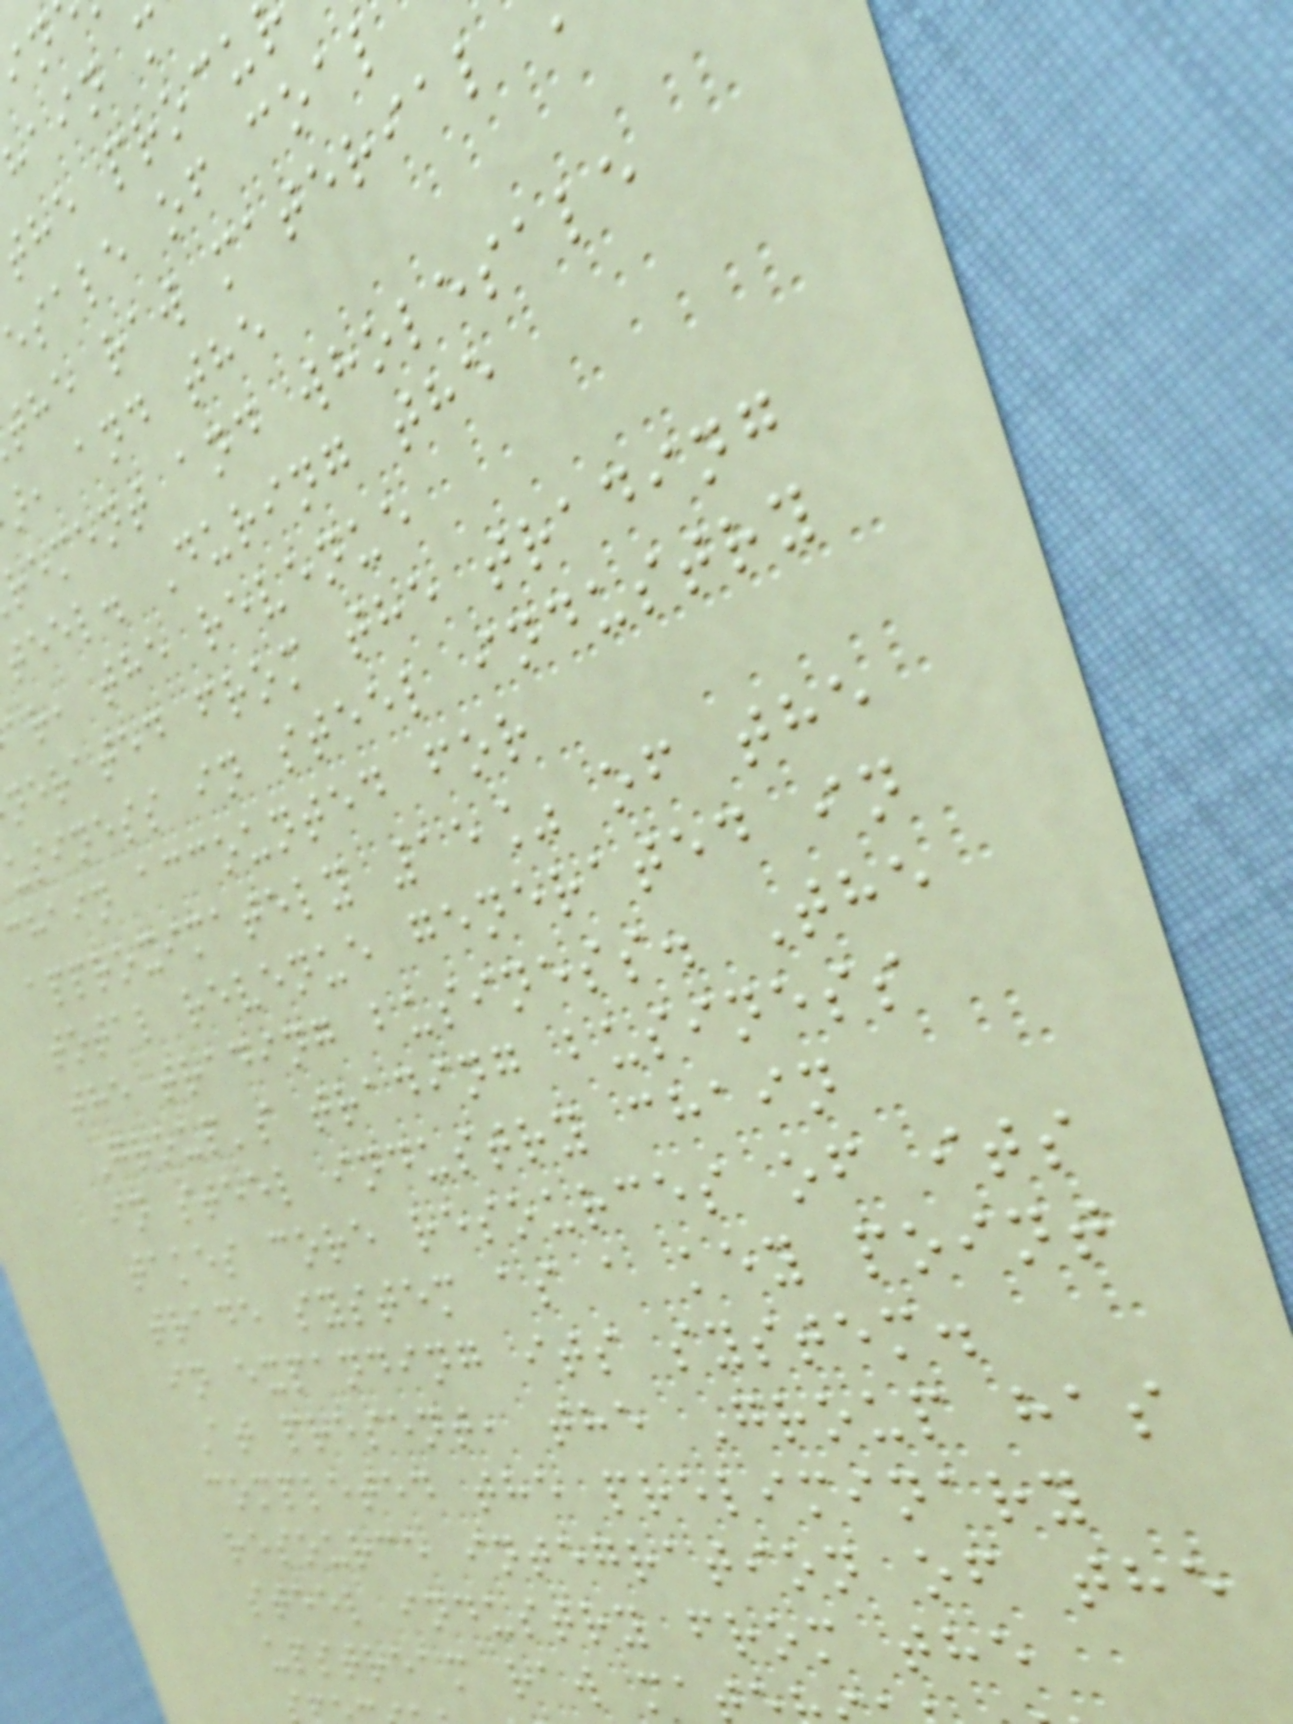hain m
the procu
esale of coal
the raw material
, and the
rement and wholesale
teel. During the
ar, the revenue
nerated from the trading
usiness in steel industry
chain accounted for
approximately 15% of the
total revenue generated in
the trading business. The
Group's trading business
in steel industry chain
takes core resources of its
trade system as a key point
in expanding its system.
At present, the Group has
completed the preliminary
resource integration of the
steel industry from the
upstream raw ma
